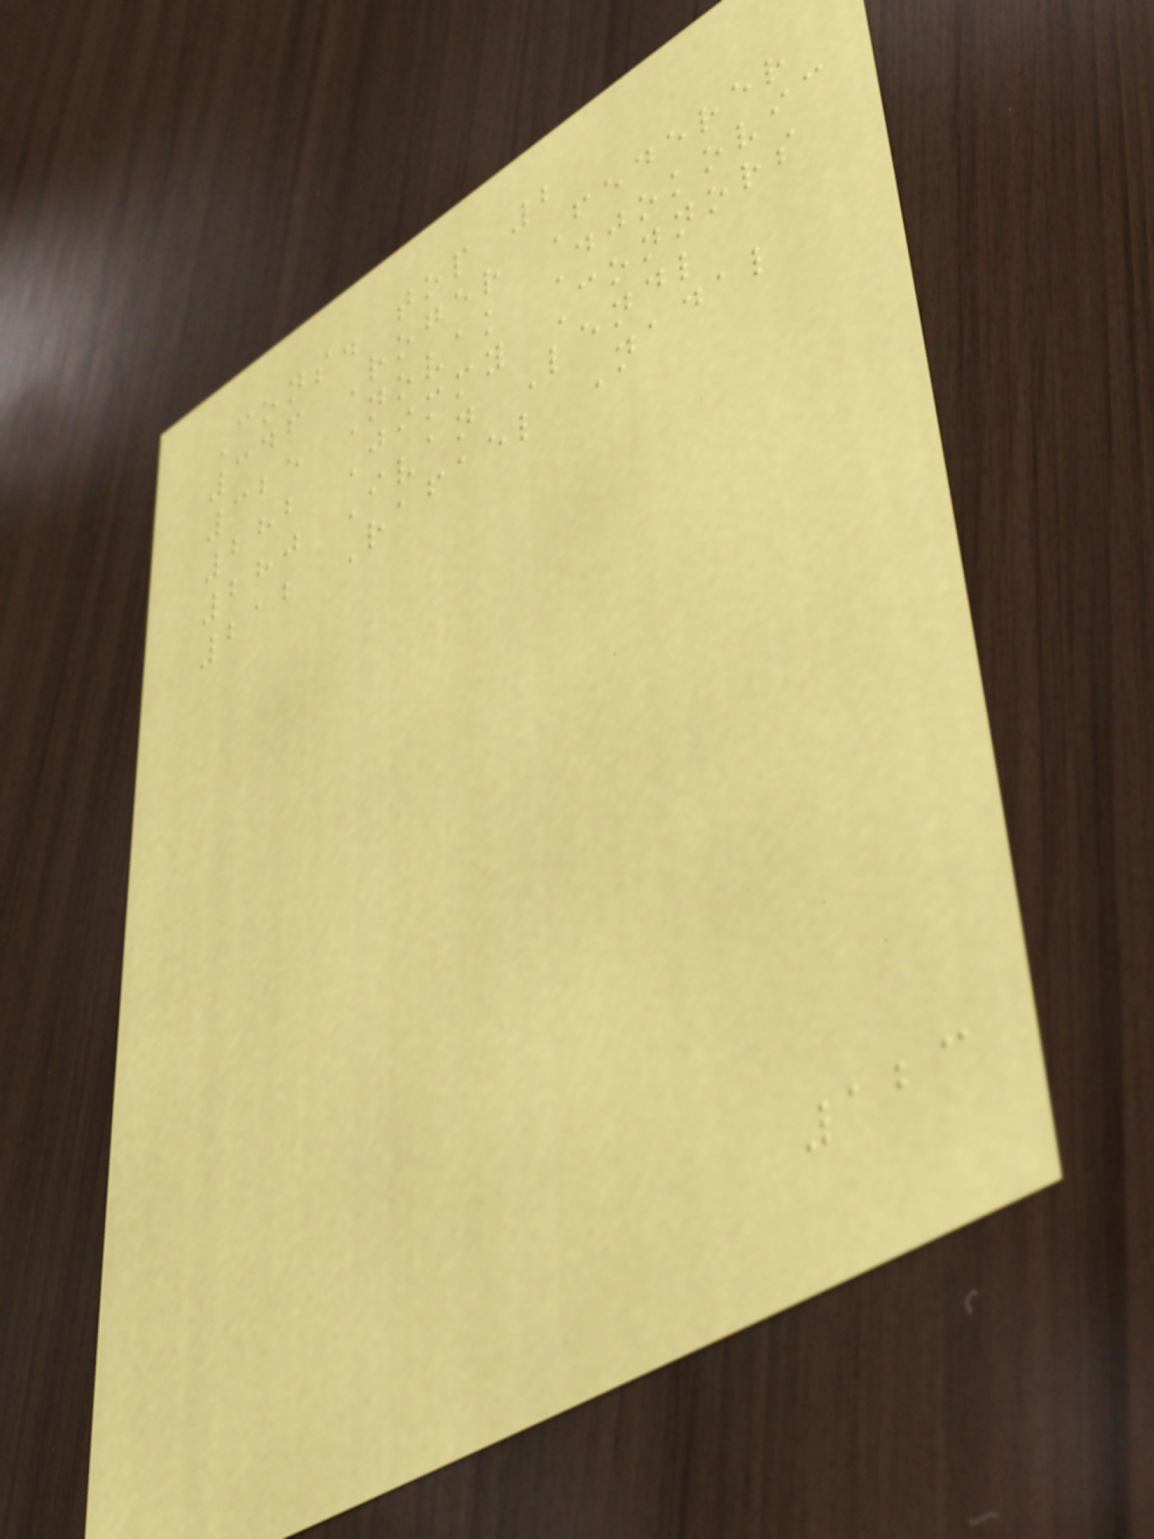Cons. top 2
346 Roger Federer
325 Novak Djokovic
282 Jimmy Connors
280 Ivan Lendl
212 Rafael Nadal
123
